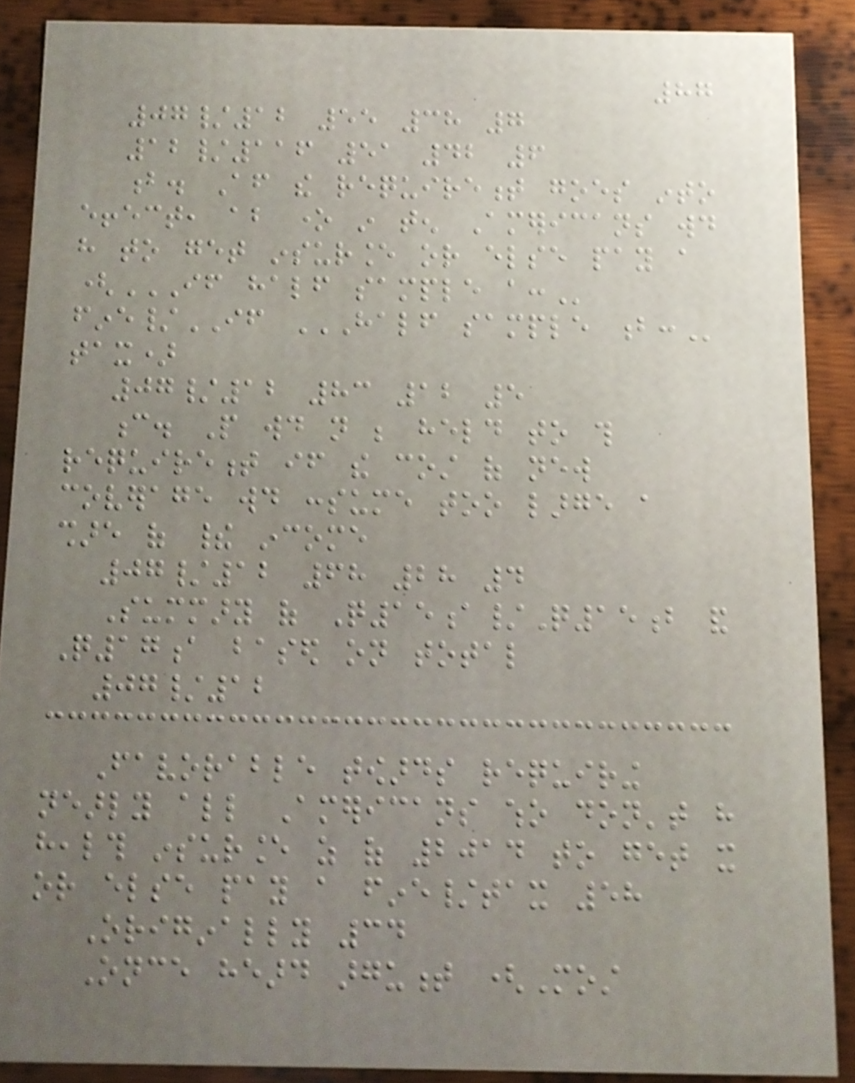87
07/12 55 38 7
12/116 51 42 6
b. After the requirement goes into
effect, about one in ten Americans would
have to get insurance or else pay a
(IF HALF SAMPLE A:
fine/IF HALF SAMPLE B:
tax)
07/12 83 12 5
c. People would not be held to this
requirement if the cost of new
coverage would consume too large a
share of their income
07/12 68 28 4
Summary of Q15a/Q15b and
Q17a based on total
07/12
Favorable towards requiring
nearly all Americans who don't have
health insurance as of 2014 to get it
or else pay a fine/tax 58
Originally 34
Once heard argument (Most
